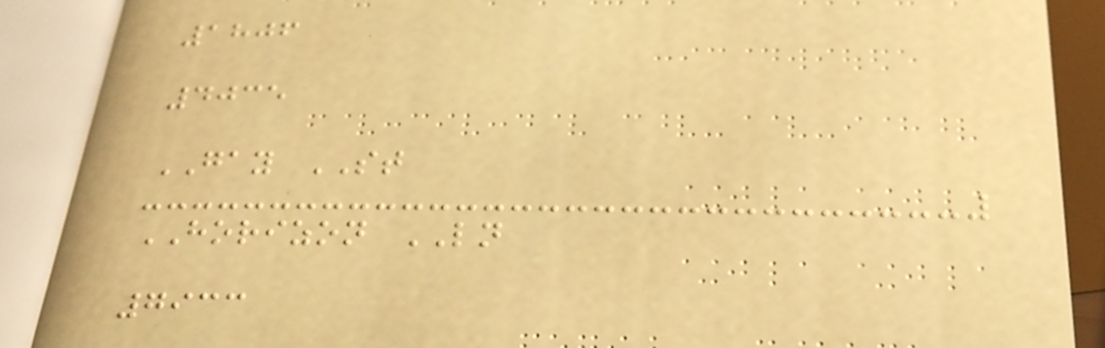1806
4035
GAY ST
HORIZON LN
7933
